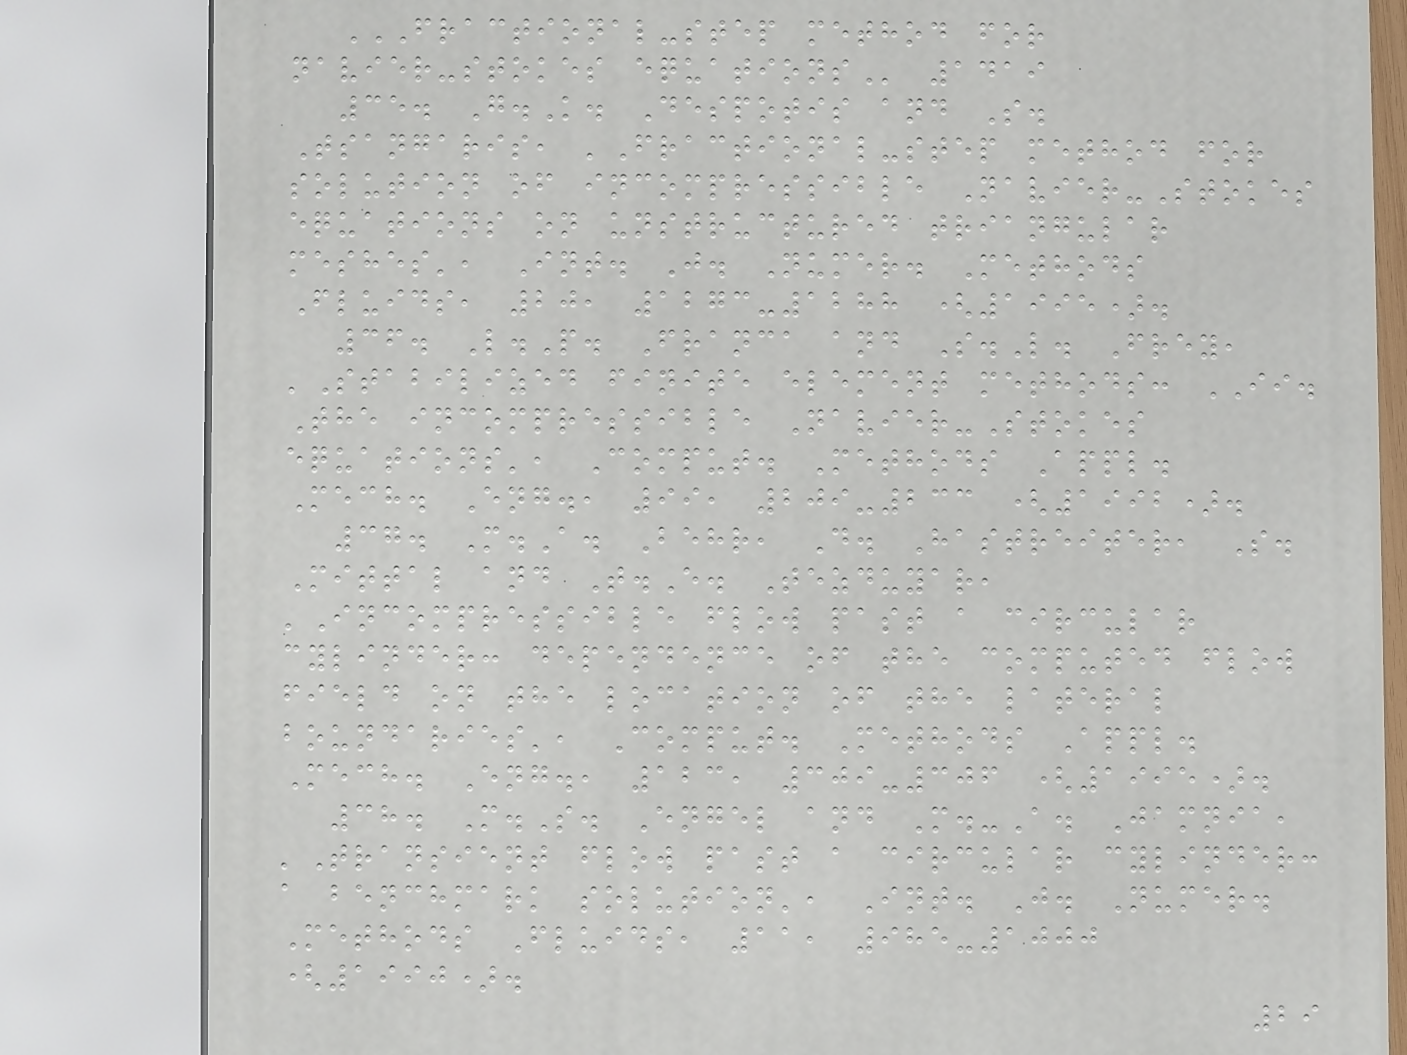FRACTIONAL-STEP METHOD FOR
NAVIER-STOKES EQUATIONS 1419
35. G.K. Despotis and S.
Tsangaris, 'Fractional-step method for
solution of incompressible Navier-Stokes
equations on unstructured triangular
meshes', Int. J. Numer. Methods
Fluids, 20, 1273-1288 (1995).
36. L.P. Franca and S.L. Frey,
'Stabilized finite element methods: II.
The incompressible Navier-Stokes
equations', Comput. Methods Appl.
Mech. Eng., 99, 209-233 (1992).
37. M.A. Behr, D. Hastreiter, S.
Mittal and T.E. Tezduyar,
'Incompressible flow past a circular
cylinder: dependence of the computed flow
field on the location of the lateral
boundaries', Comput. Methods Appl.
Mech. Eng., 123, 309-306 (1995).
38. M.S. Engel and M.-A. Jamnia,
'Transient flow past a circular cylinder:
a benchmark solution', Int. J. Numer.
Methods Fluids, 11, 985-1000
(1990).
29
